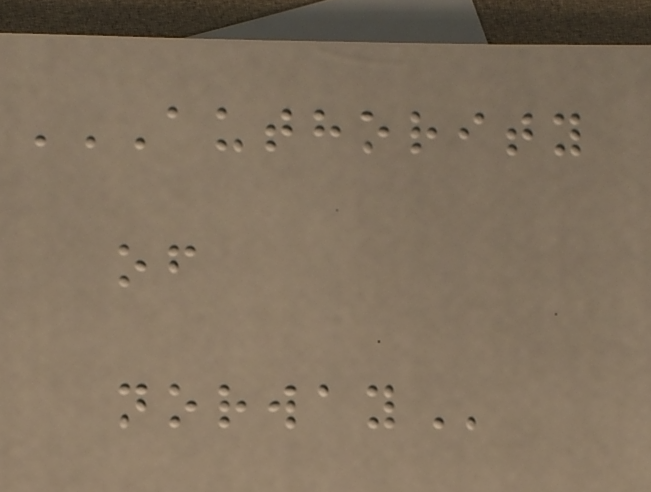AUTHORITY
OF
NORWAY
